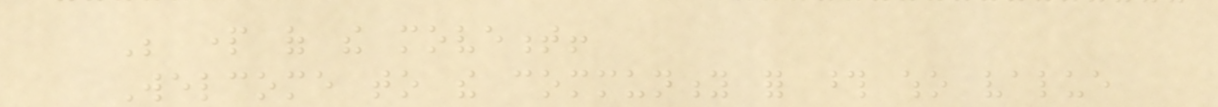Be part of the movement!
Welcome to the community for those who value
